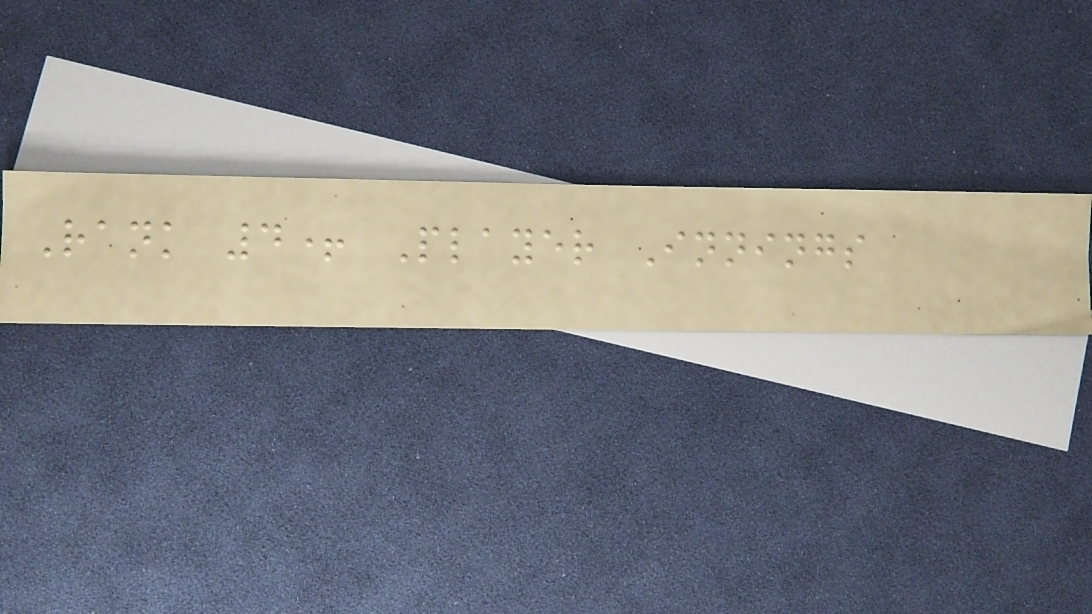Rank 4+ Player Innings
